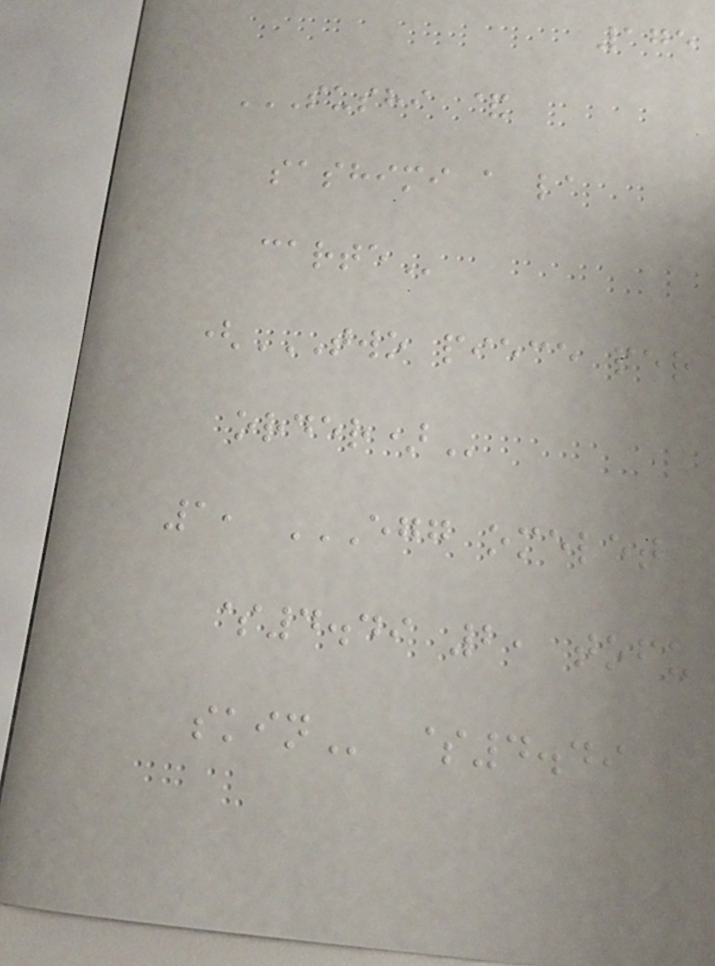175
SUSHI &
SASHIMI A LA
CARTE
(TWO PIECE PER
ORDER)
1, EGG OMELET
$4.49 2, TOFU
SKIN $4.49
